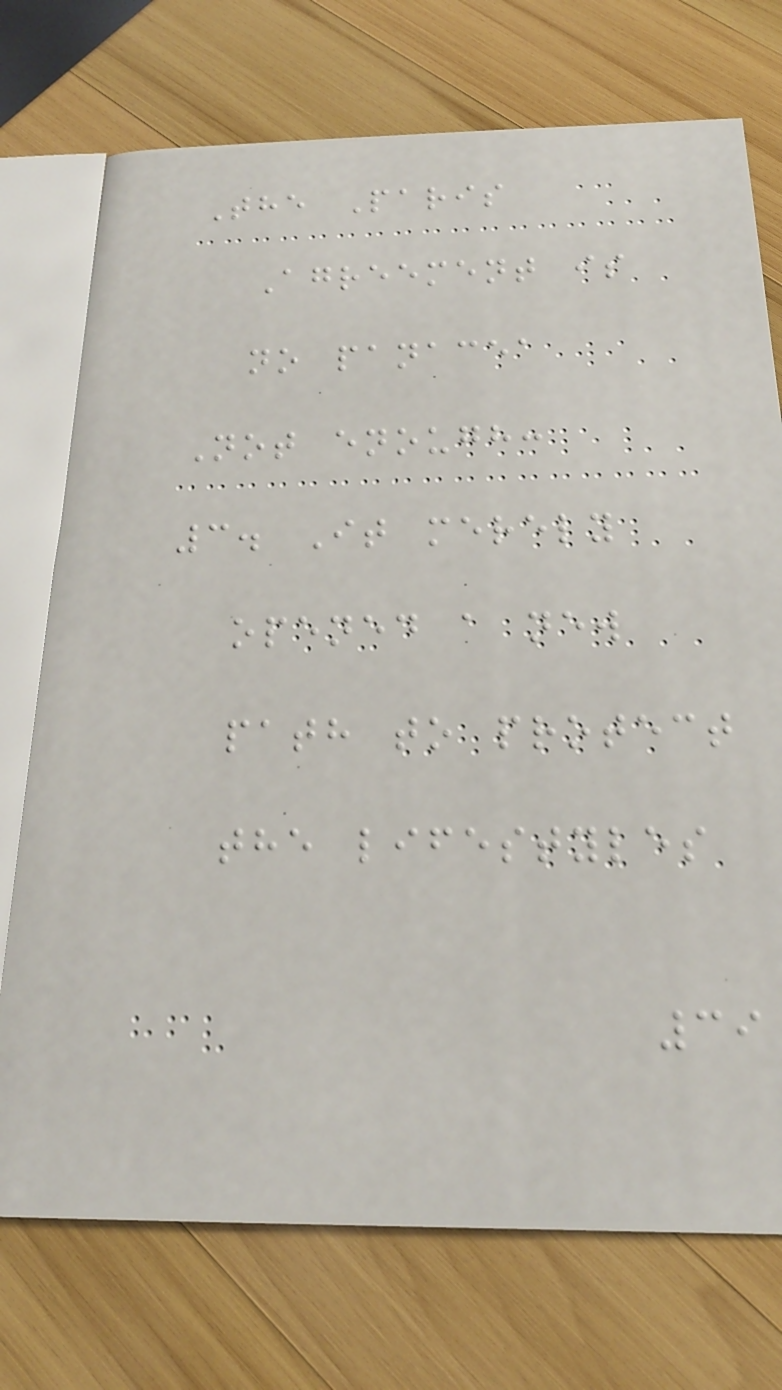The Paris
Agreement is
no panacea
Not enough:
3. It merely
opened a new
path to protect
the lifestyles
39
